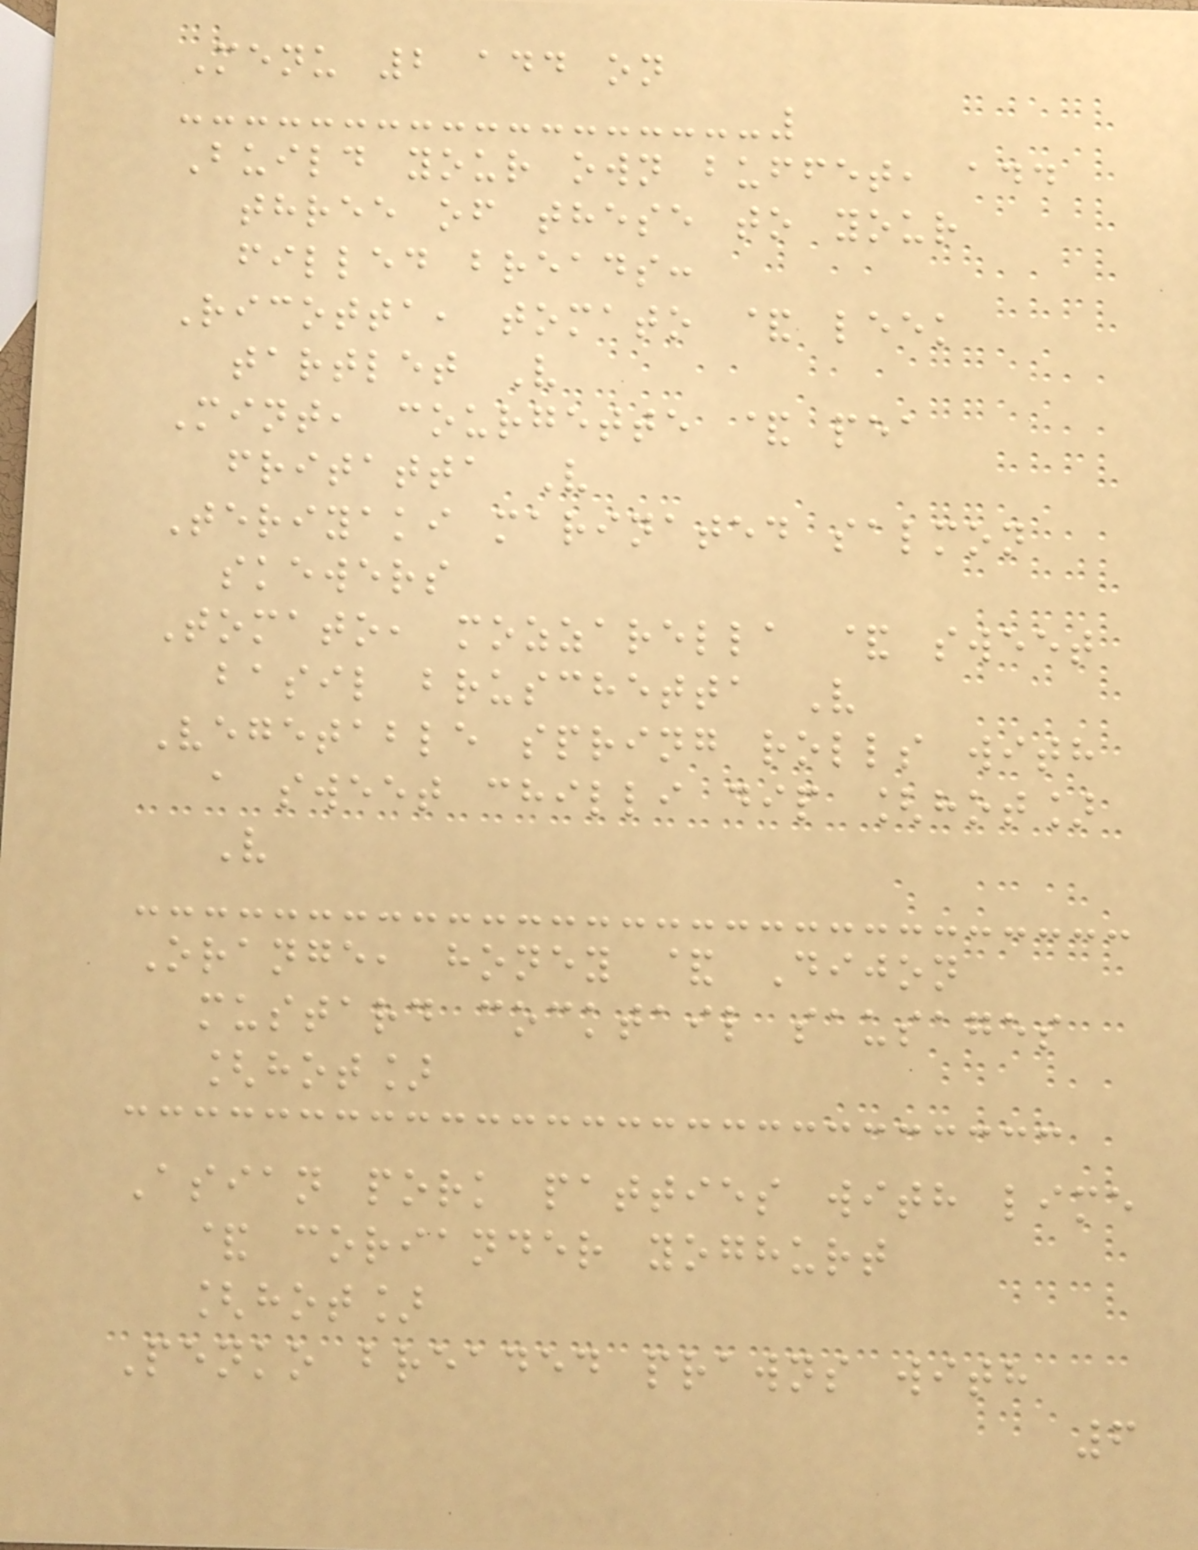Menu 2 add on
Build your own buffet, add
three of these to your
filled breads:
Ricotta, tomato & leek
tartlet V
Mint, courgette & pea
fritatta V
Teriyaki marinated salmon
skewers
Tomato, mozzarella & sweet
basil bruschetta V
Vegetable spring rolls with
a sweet chilli dip [hot]
V
Orange, honey & Dijon
mustard cocktail sausages
[hot]
Asian pork patties with lime
& coriander yoghurt
[hot]
Penko breaded prawns with
6
